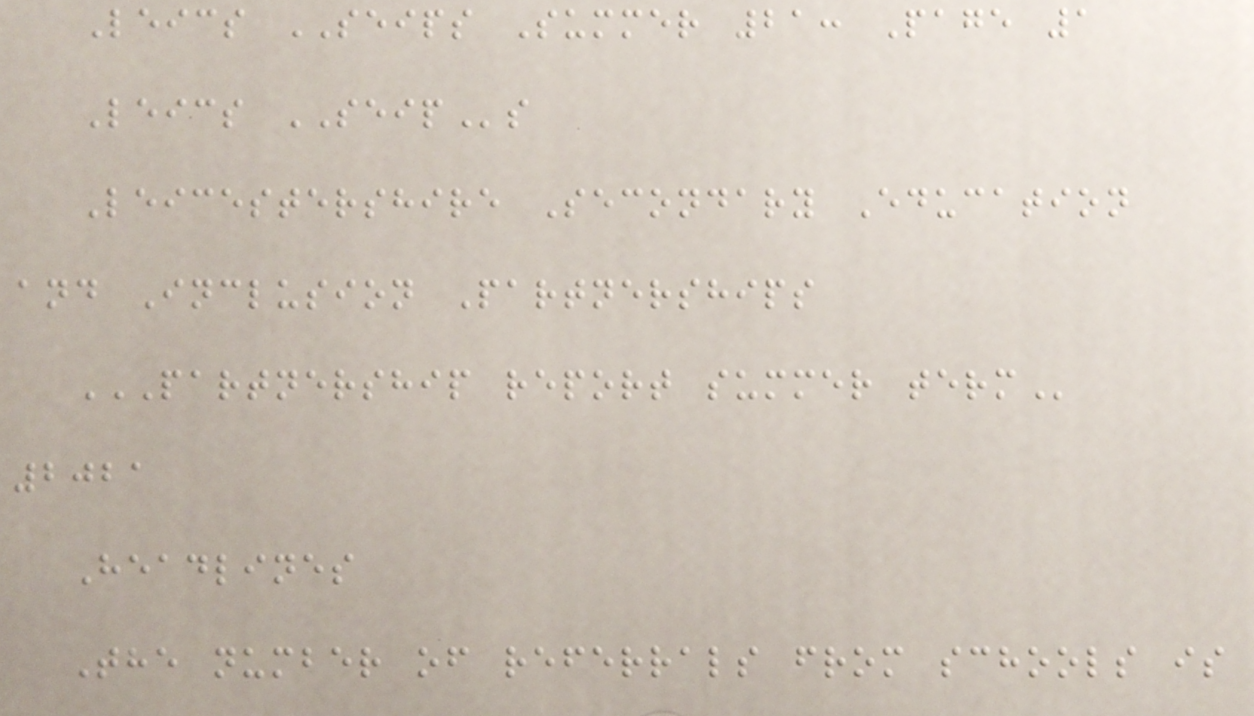Leics SEIPS Summer 21: Page 1
Leics SEIPs
Leicestershire Secondary Education
and Inclusion Partnerships
PARTNERSHIP REPORT SUMMER TERM
2021
Headlines
The number of referrals from schools is
